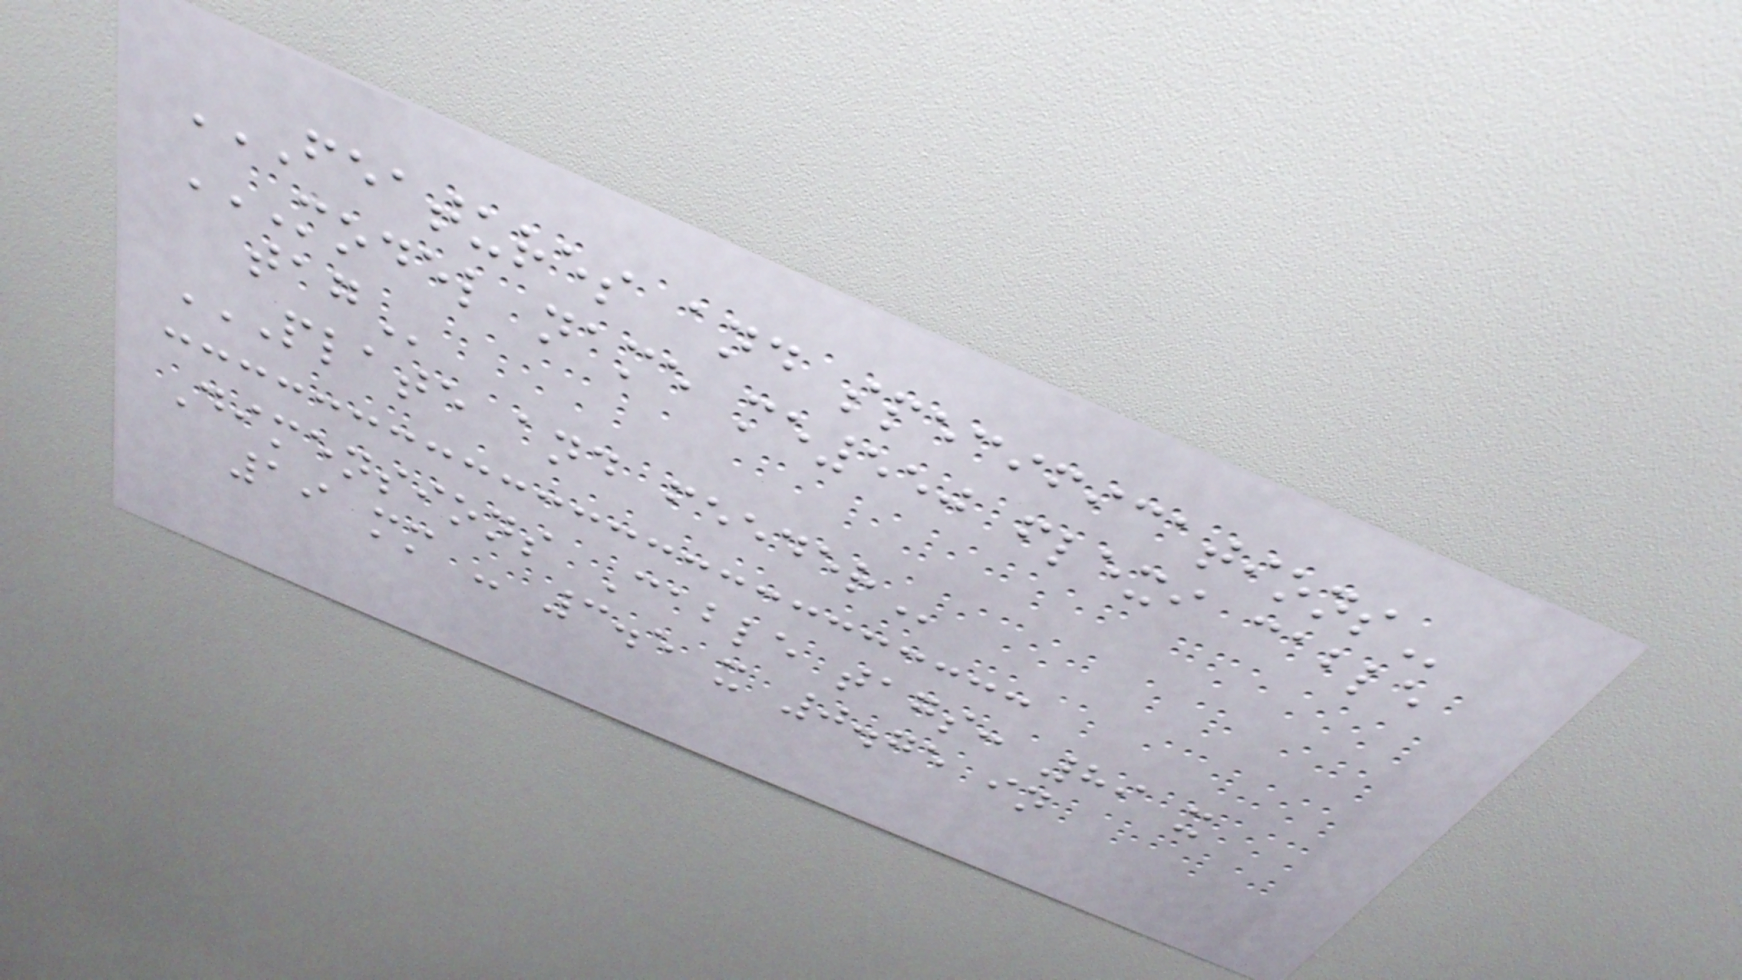FEATURES AND SPECIFICATIONS
MODEL NAME ME550 FLEXI CABLE
TAG
PLATE AND FEEDER
Dimensions Cable tags: 89 x
19 mm - 3.5 x 0.75 in
